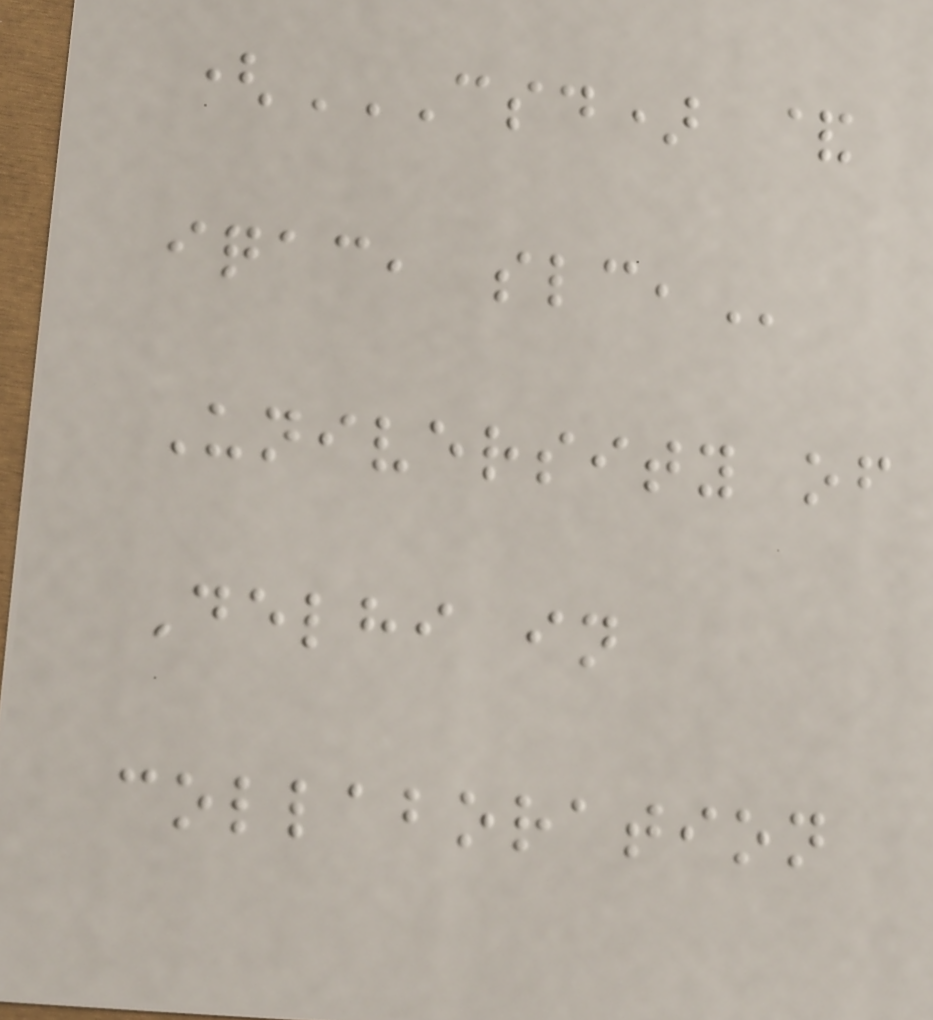(CSD) &
IQAC, SLC,
University of
Delhi in
collaboration
